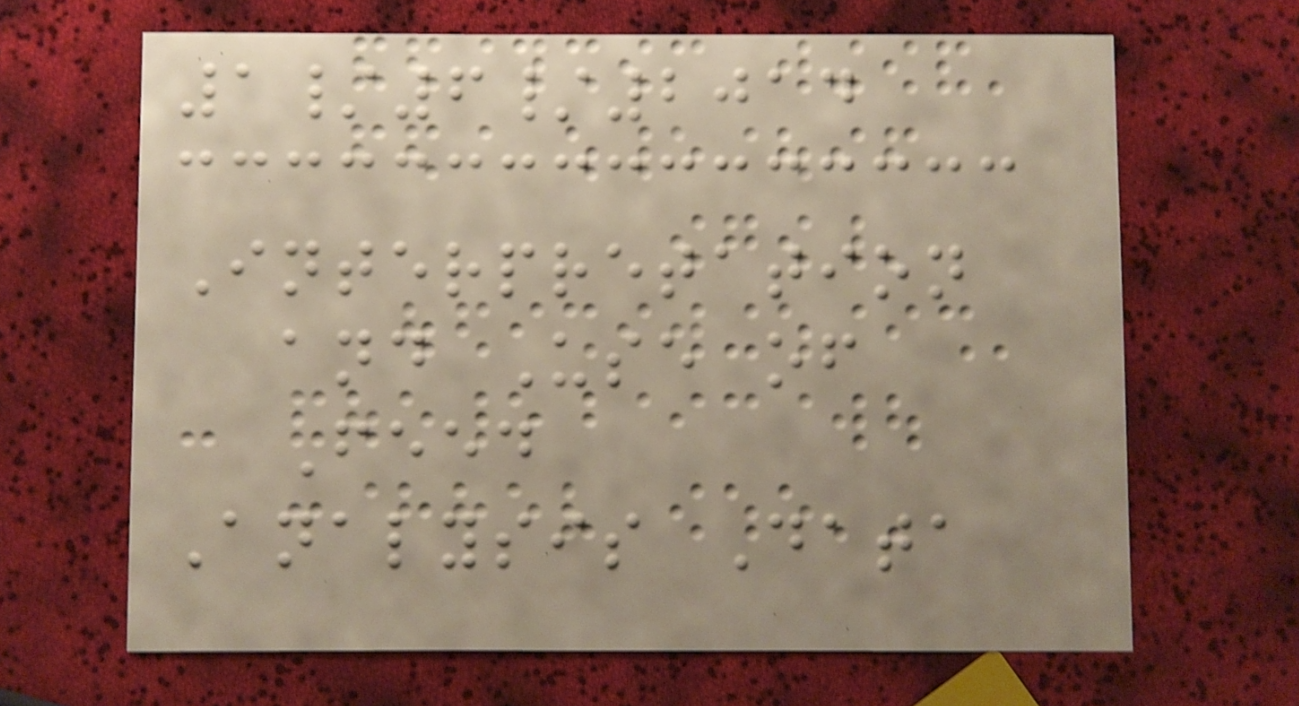1/6/2014
Interpretation
and Use of
Feed
Analysis Data
